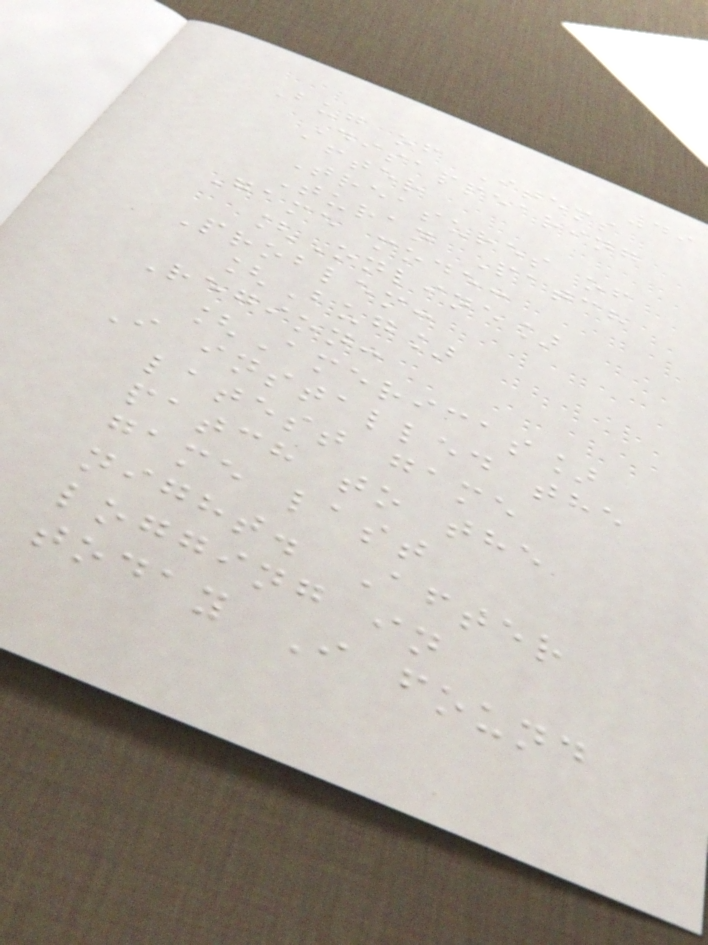49
Bug of Items
Disappearing
after
Treasures of
Turan Patch
Game mode:
[Online]
Problem:
[Bug]
Region:
[Americas]
I installed the
latest game
patch to the
game last
night. After
logging in
today I found
